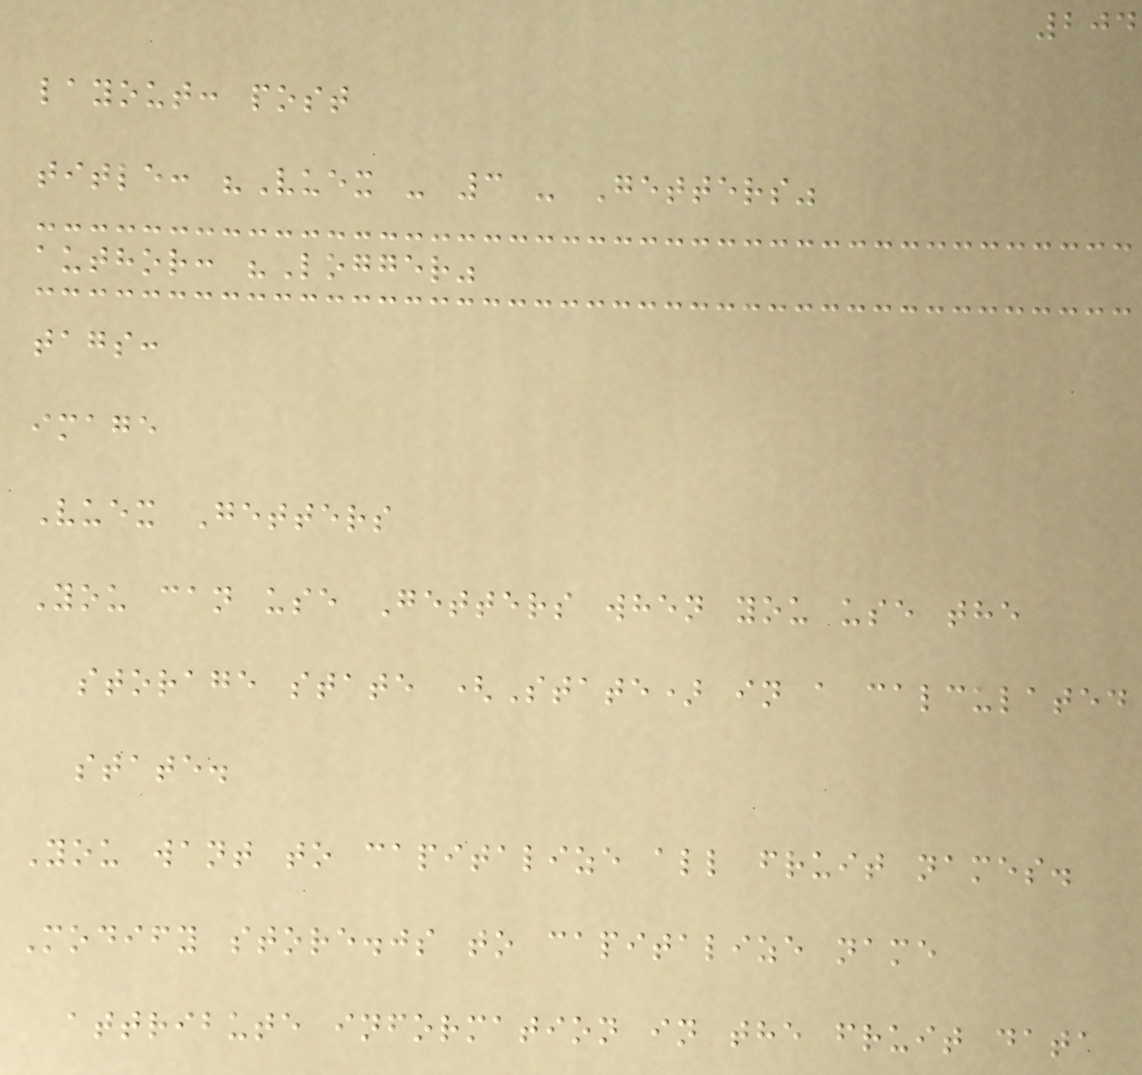204
layout: post
title: "Vuex - 3 - Getters"
author: "Logger"
tags:
image
Vuex Getters
You can use Getters when you use the
storage state (State) in a calculated
state.
You want to capitalize all fruit names.
Modify store.js to capitalize name
attribute information in the fruit data
